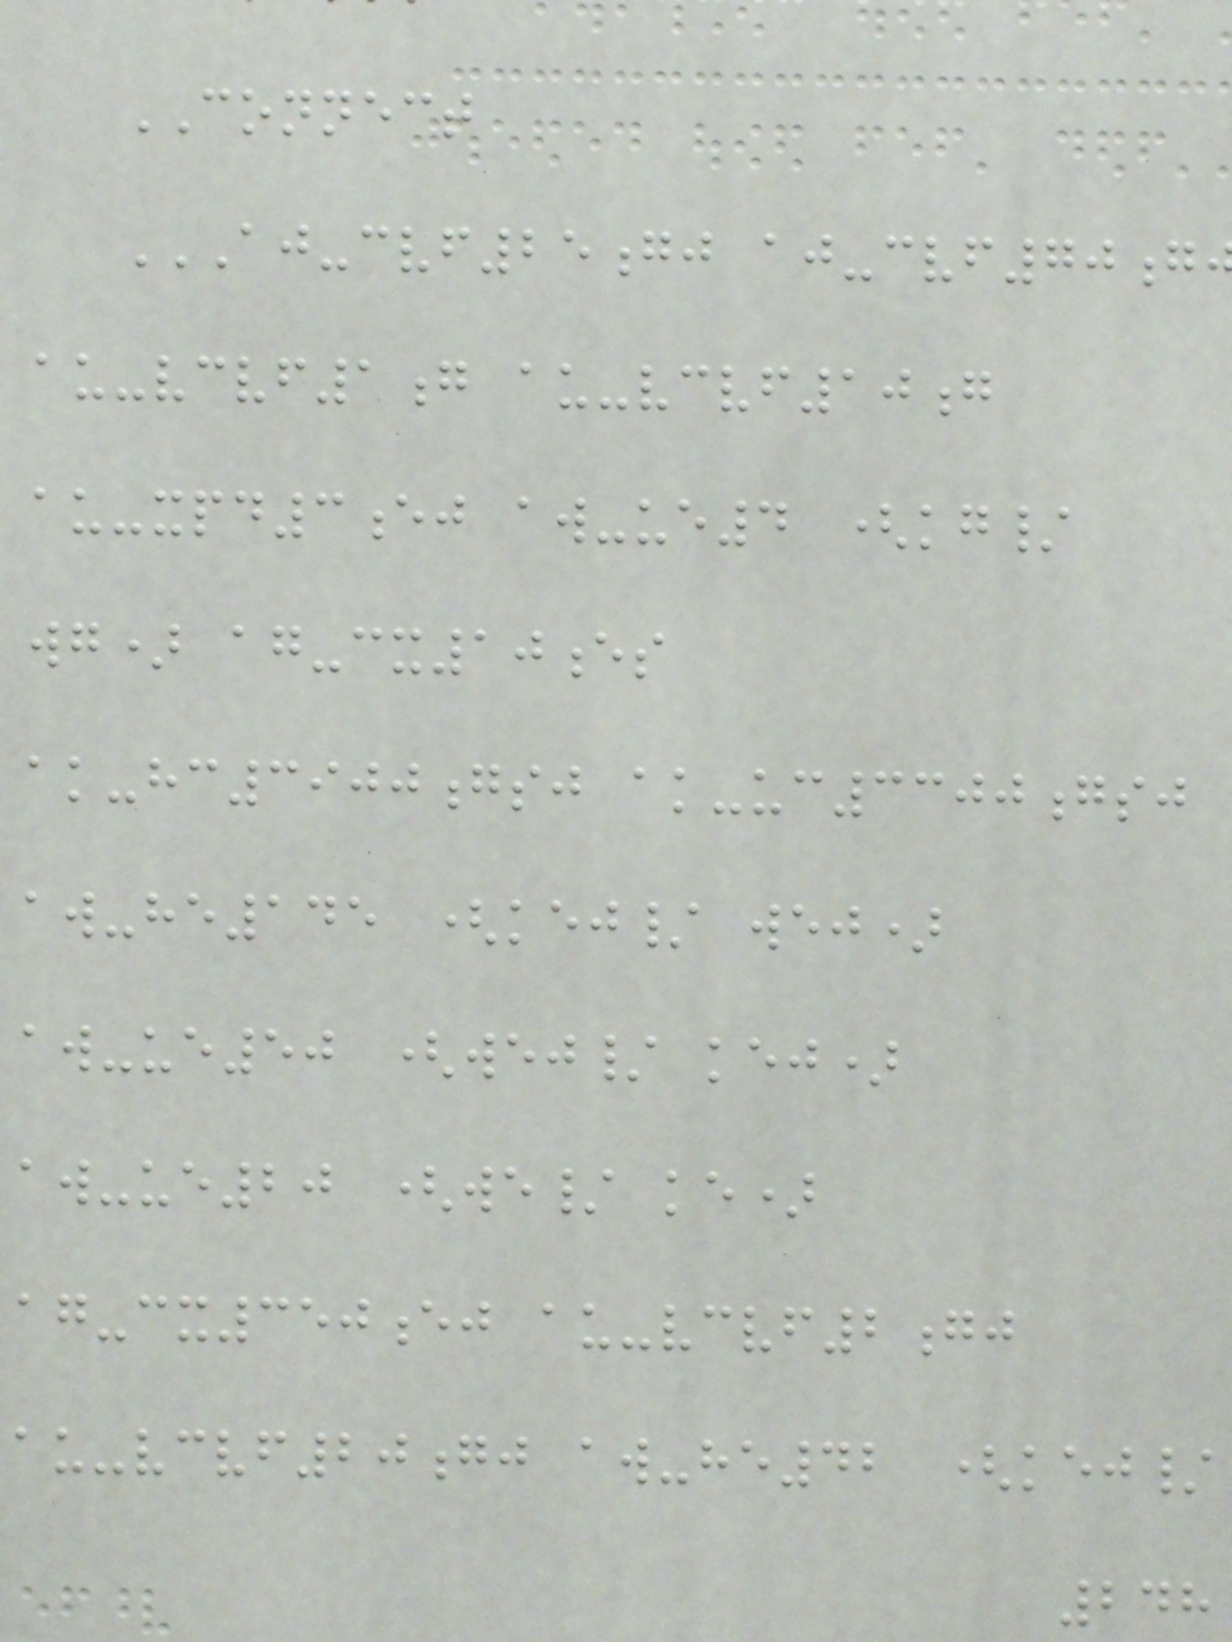CONNECT
au-vcvf1g au-vcvf10g
au-xpd3ej aw-ue4 (kg/
wg) ag-cx10es
ak-hc3900gsj ak-uc3300gsj
aw-he145 (kej/ wej)
aw-ue50 (wej/ kej)
aw-ue20 (we/ ke)
ag-cx350ej au-vcvf2gj
au-vcvf20gj aw-he42 (kej/
248
